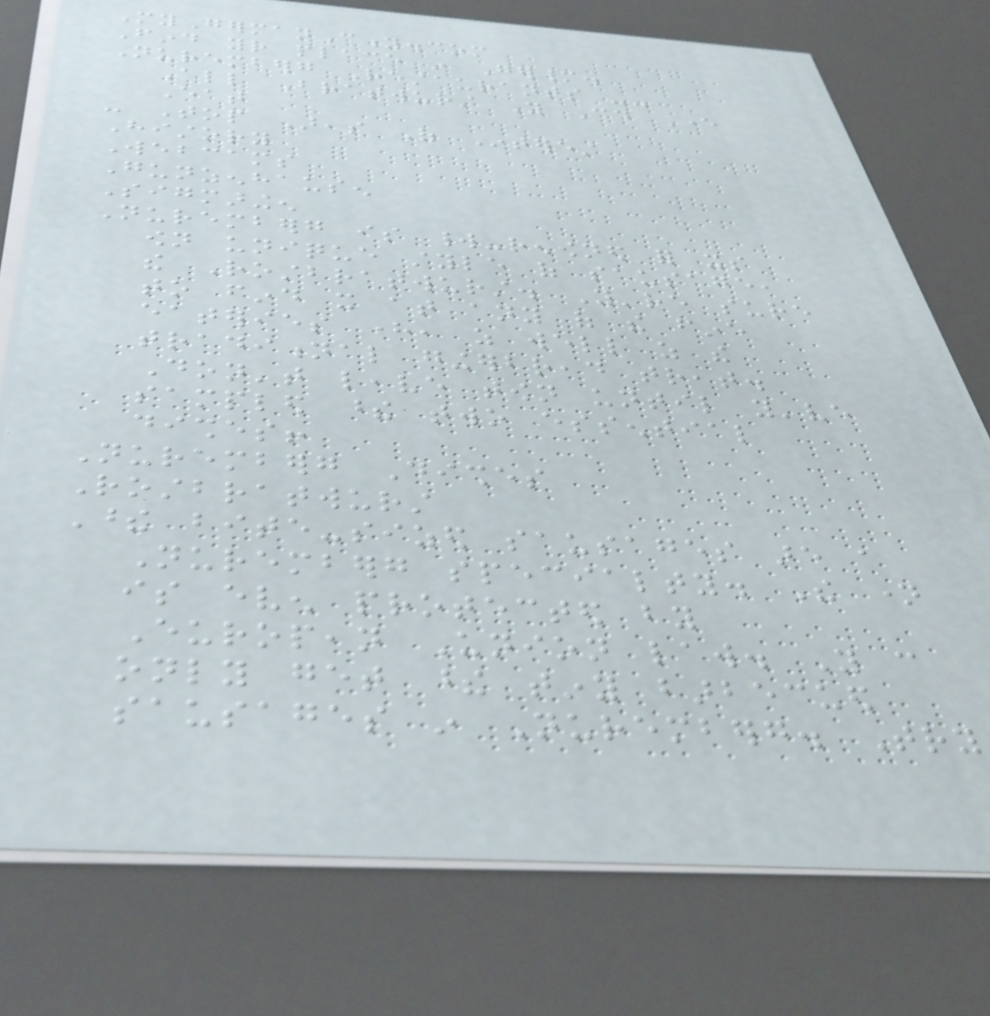MyGermanCity.com
Find your place in Germany.
Nuremberg Restaurants --
All Bratwurst You Could Ever
Eat
- Top Areas Of Interest
History
Webcams
Gunzenhausen
Sigmaringen
Nuremberg is world-renowned for its
own unique style of sausage,
the Rostbratwurst. You're sure
to find it at any of the fine
eateries here, as well as the
traditional gingerbread treat.
Don't leave town until you've
sampled these two essential
dishes!
Nuremberg Dishes
Rostbratwurst
These bite-sized sausages are a
Nuremberg specialty. The name
is even protected by
European Union law. You can
only get these tiny barbecued
sausages in Nuremberg. Try
